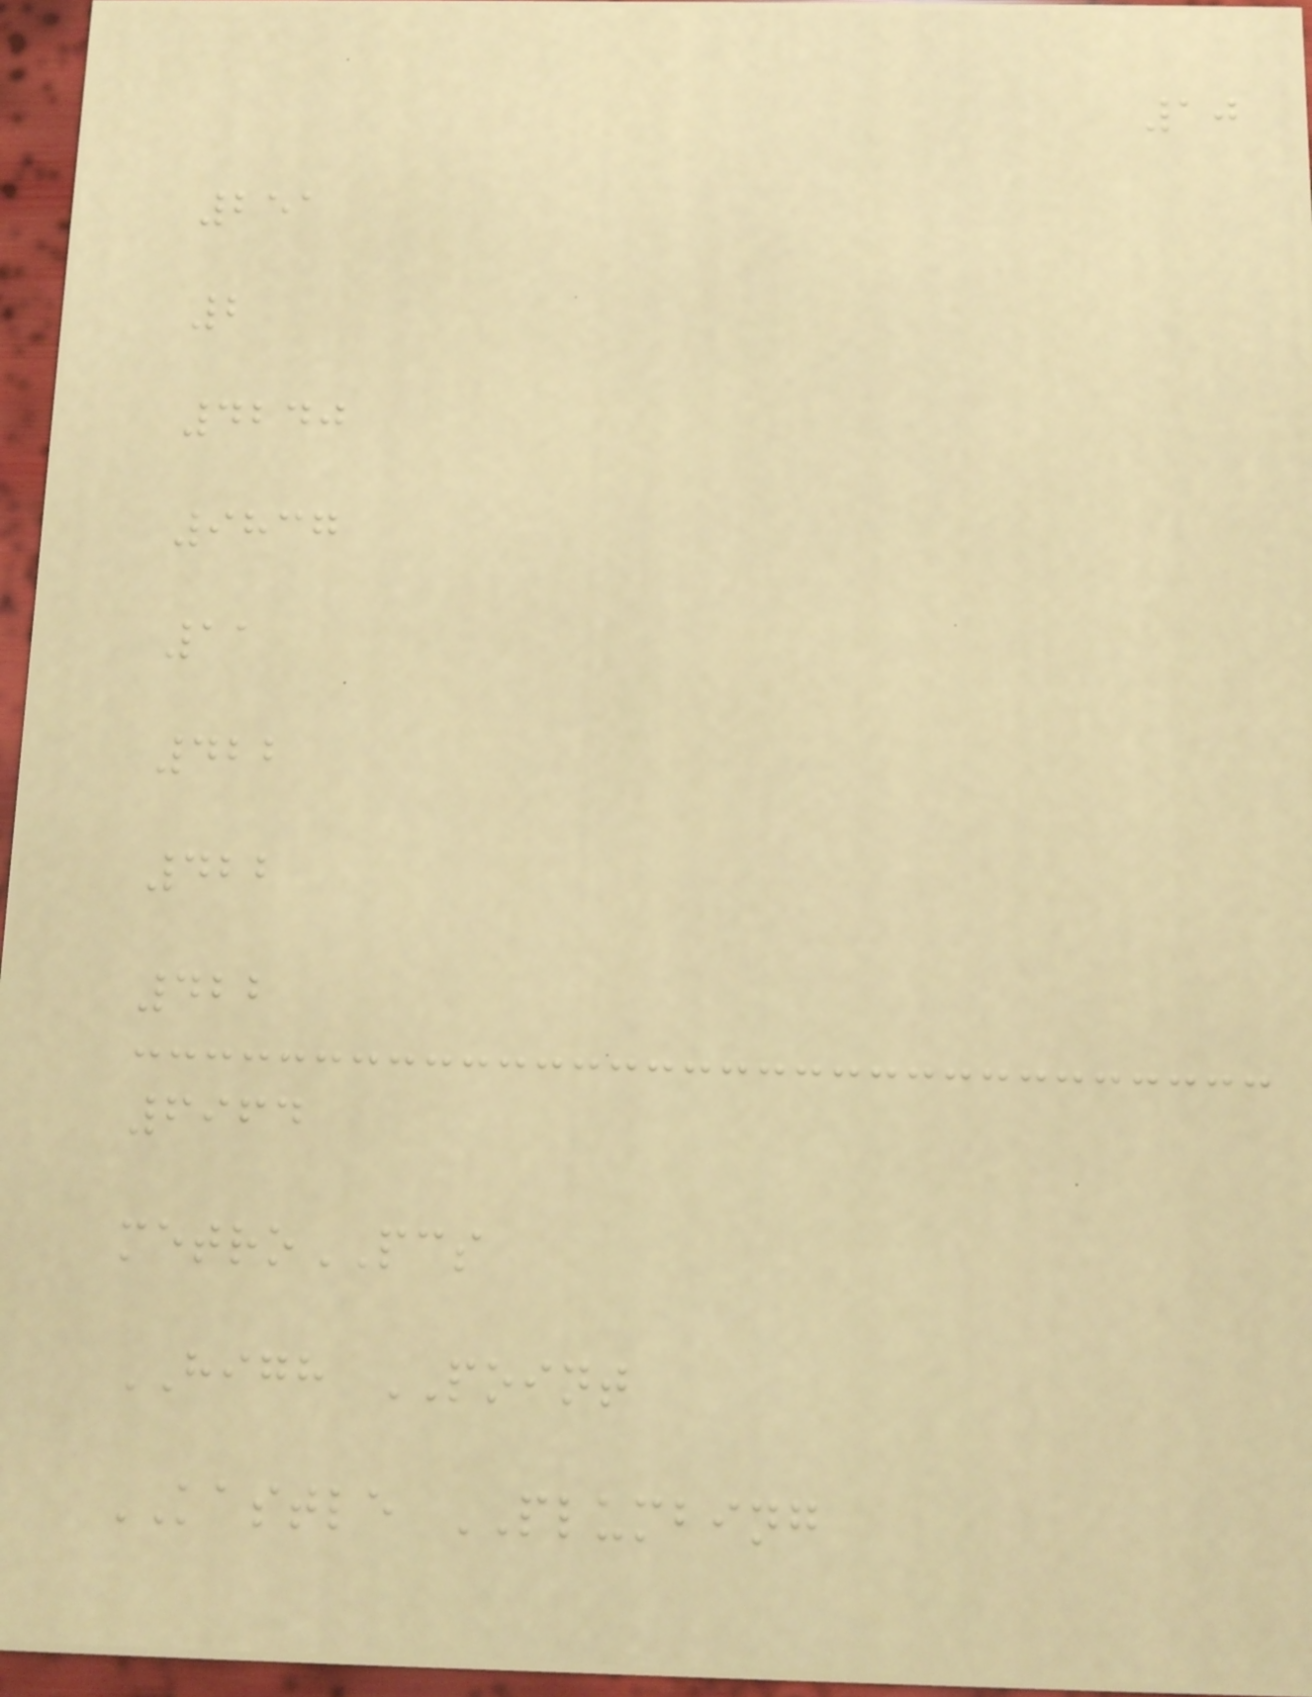10
251
2
4240
9837
11
422
422
422
6964
metroPCS
HIGH POINT
KASTLE PLUMBING
